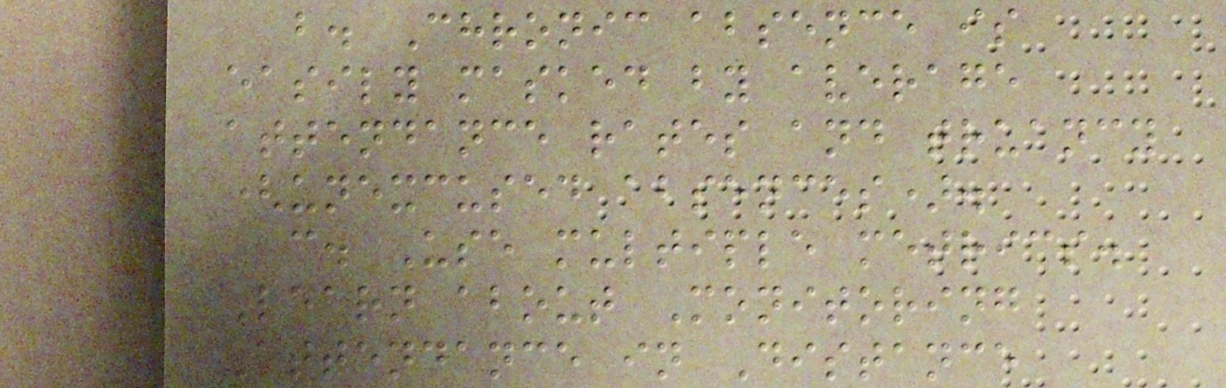b. Chronic absence is
easily masked by average
attendance rates and truancy
(unexcused absences).
c. Use multiple metrics.
Learn about Monitoring
Attendance in Distance
